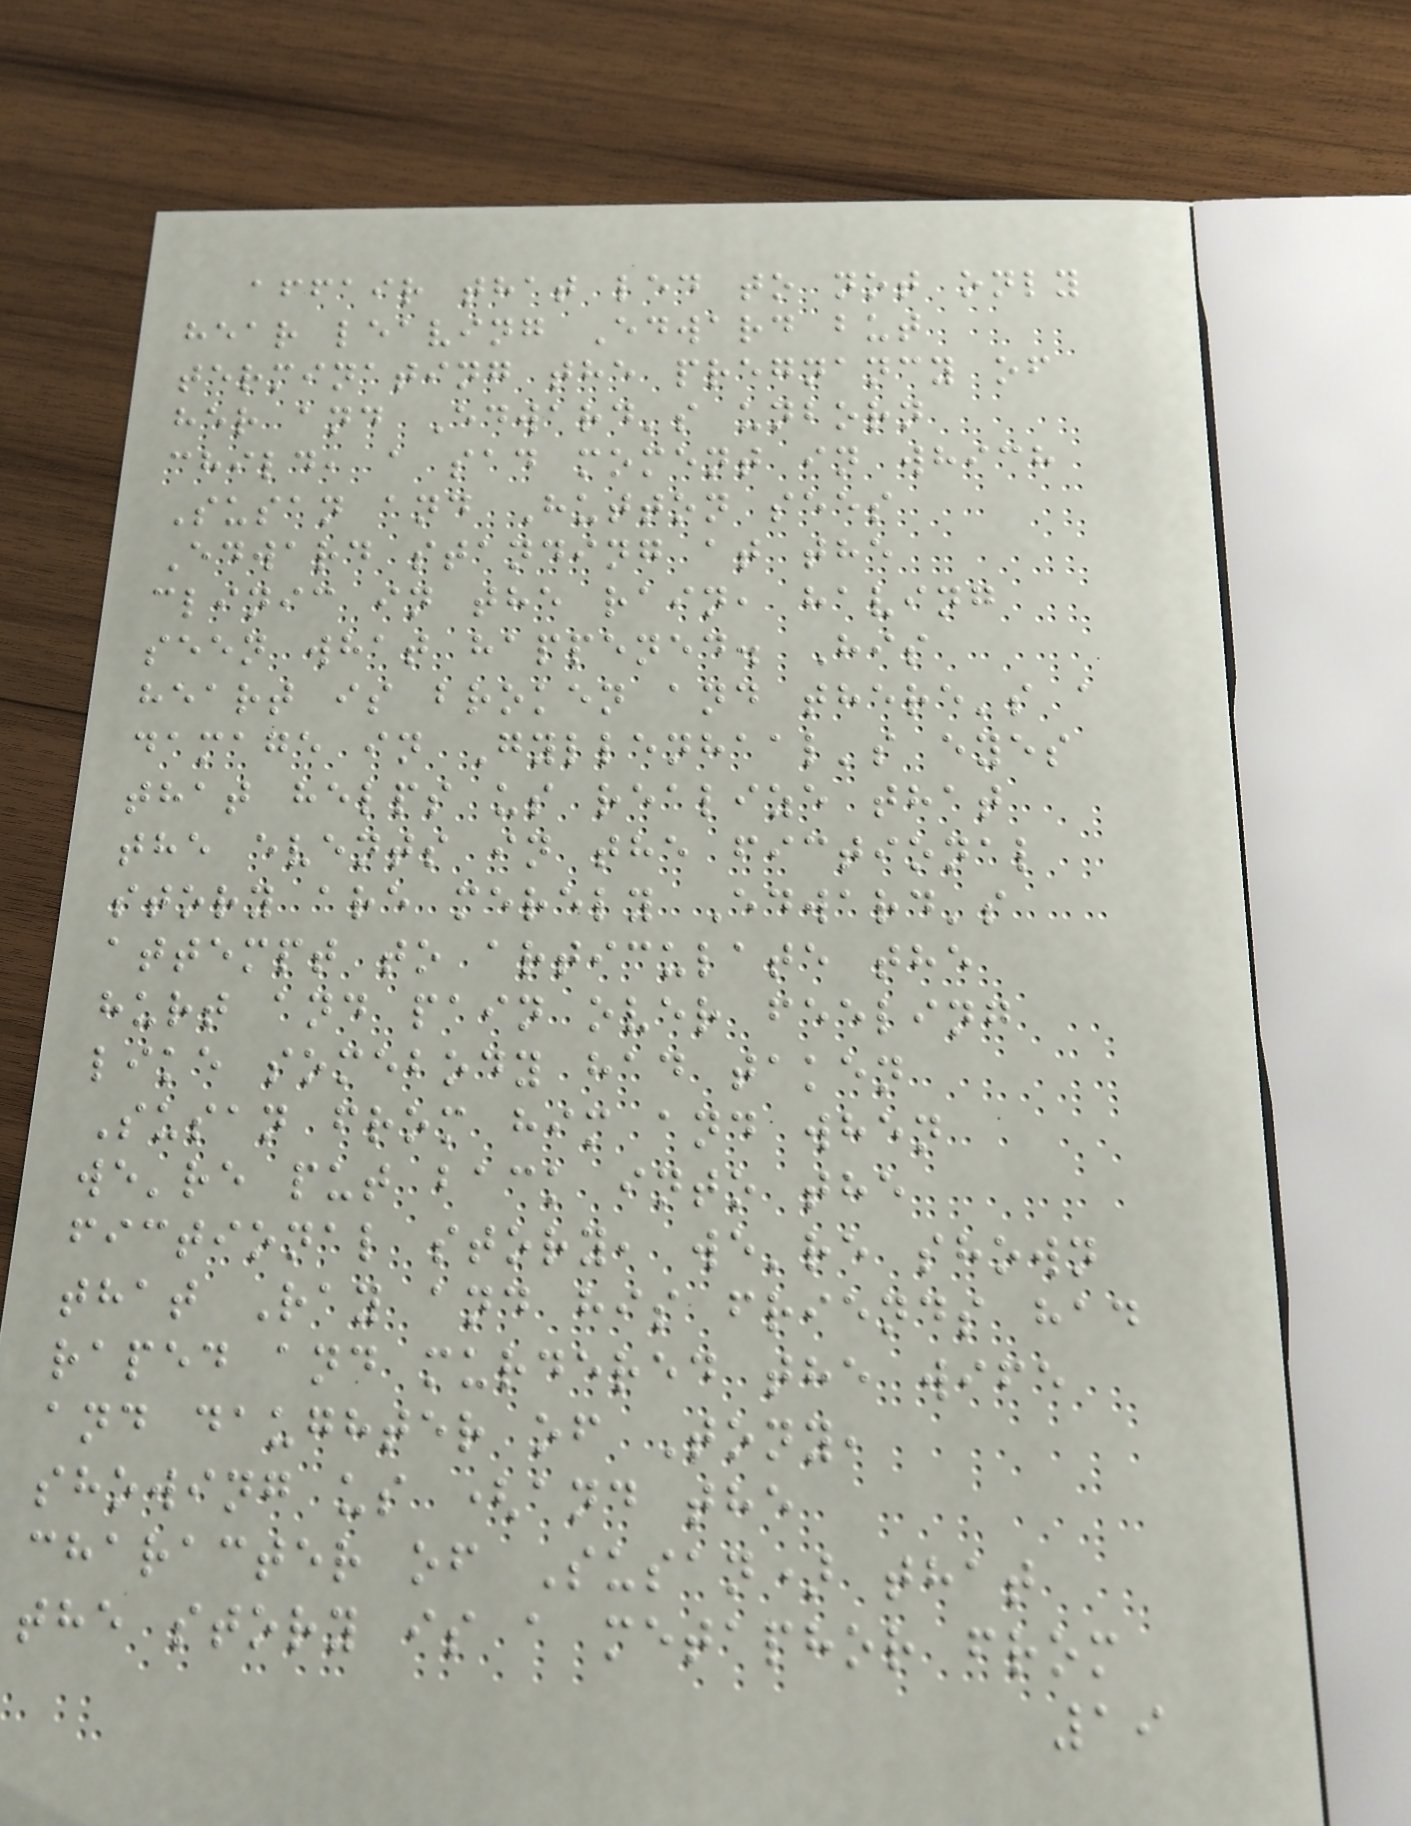affair that led to not only
hear leaving Edward but
terminating the pregnancy of
her and Edward's unborn
child, a sad moment in which
Susan and Hutton sees
Edward standing at the
clinic in the rain, having
seen what happened. His
heart is broken and there's a
damage in Gyllenhaal's eyes
that helps us realize that
the events in the fictional
story are merely Edward's
attempt to articulate the
hurt and pain over feeling
like somebody had taken
Susan from him and when
we're put back into the
fictional story, we're shown
that Ray and his friends had
raped and murdered the wife
and daughter of Tony,
showing us (and the
character of Susan) that
the story is a metaphor from
19
